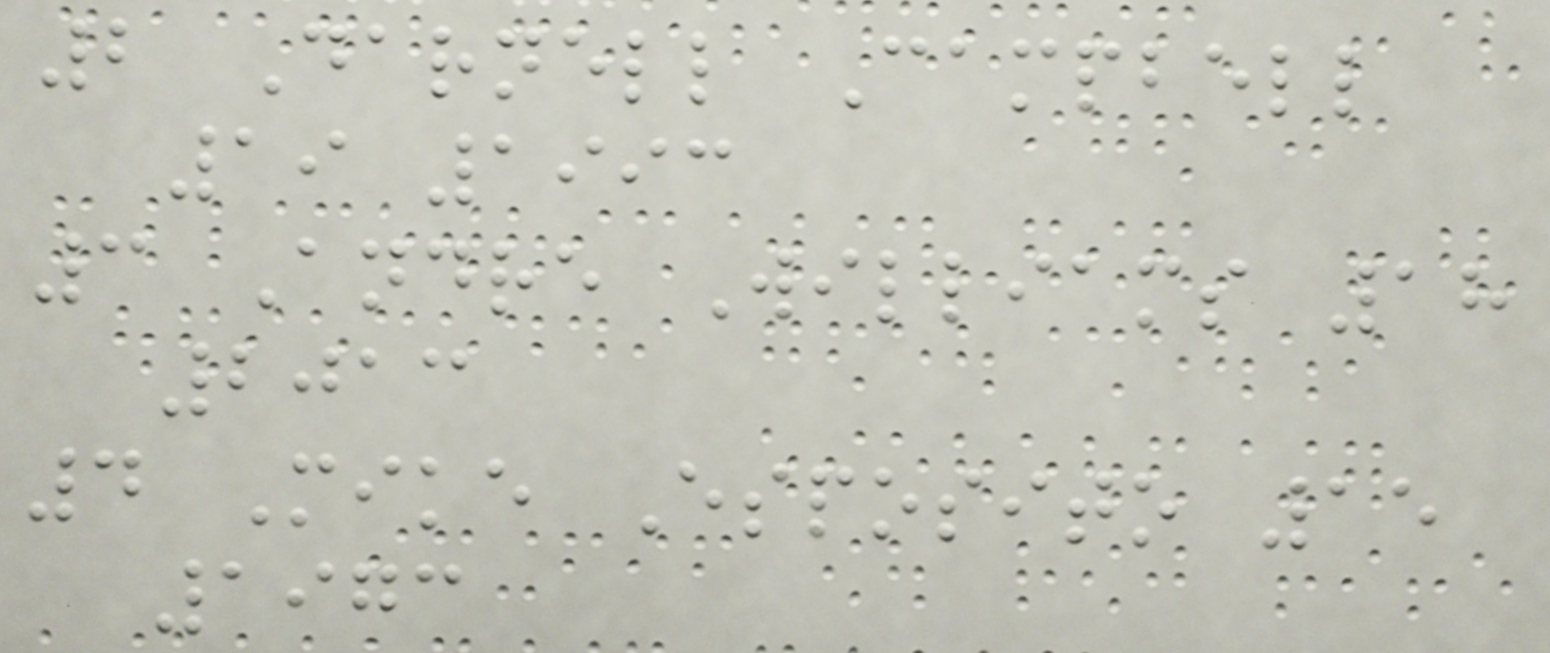2 Darnell Campbell
19 1993
3 Andre Williams 18
2013
4 Mike Esposito 15
1973
